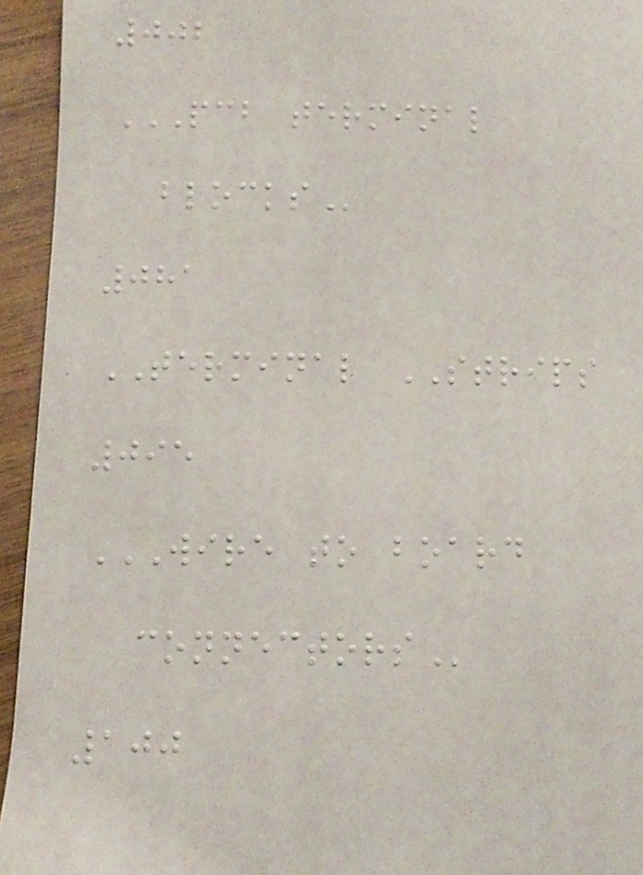002
PCB TERMINAL
BLOCKS
081
TERMINAL STRIPS
095
WIRE TO BOARD
CONNECTORS
100
